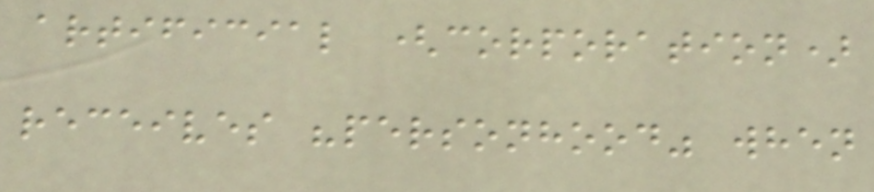artificial (corporation)
receives "personhood" when
